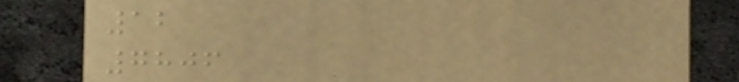12
7806
